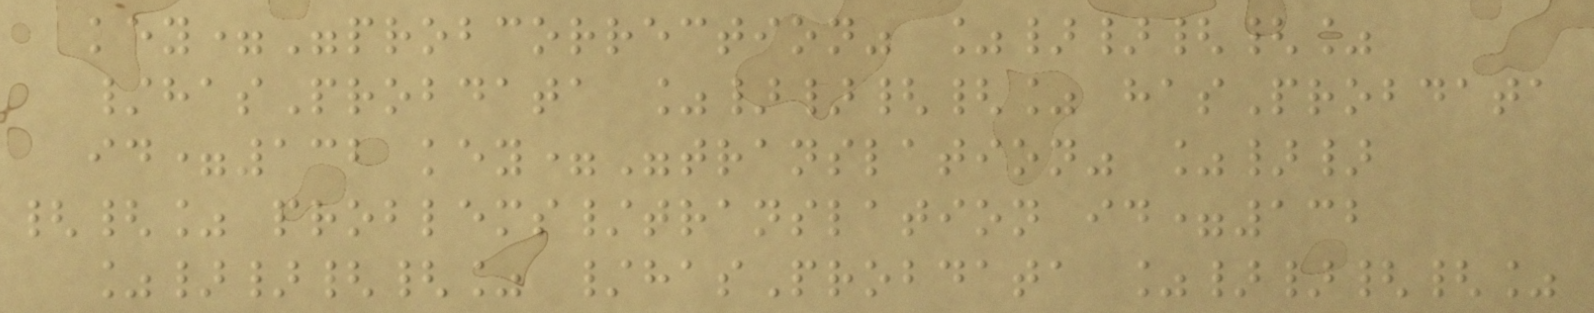key="probcorrection" %}}{{%
/hasProbdata %}}{{% hasProbdata
id=132 key="translation" %}}
{{% problems/translation id=132
%}}{{% /hasProbdata %}}{{%
